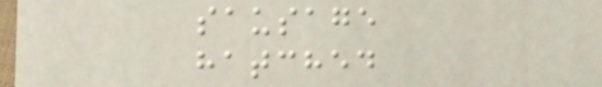sausage
hatched
